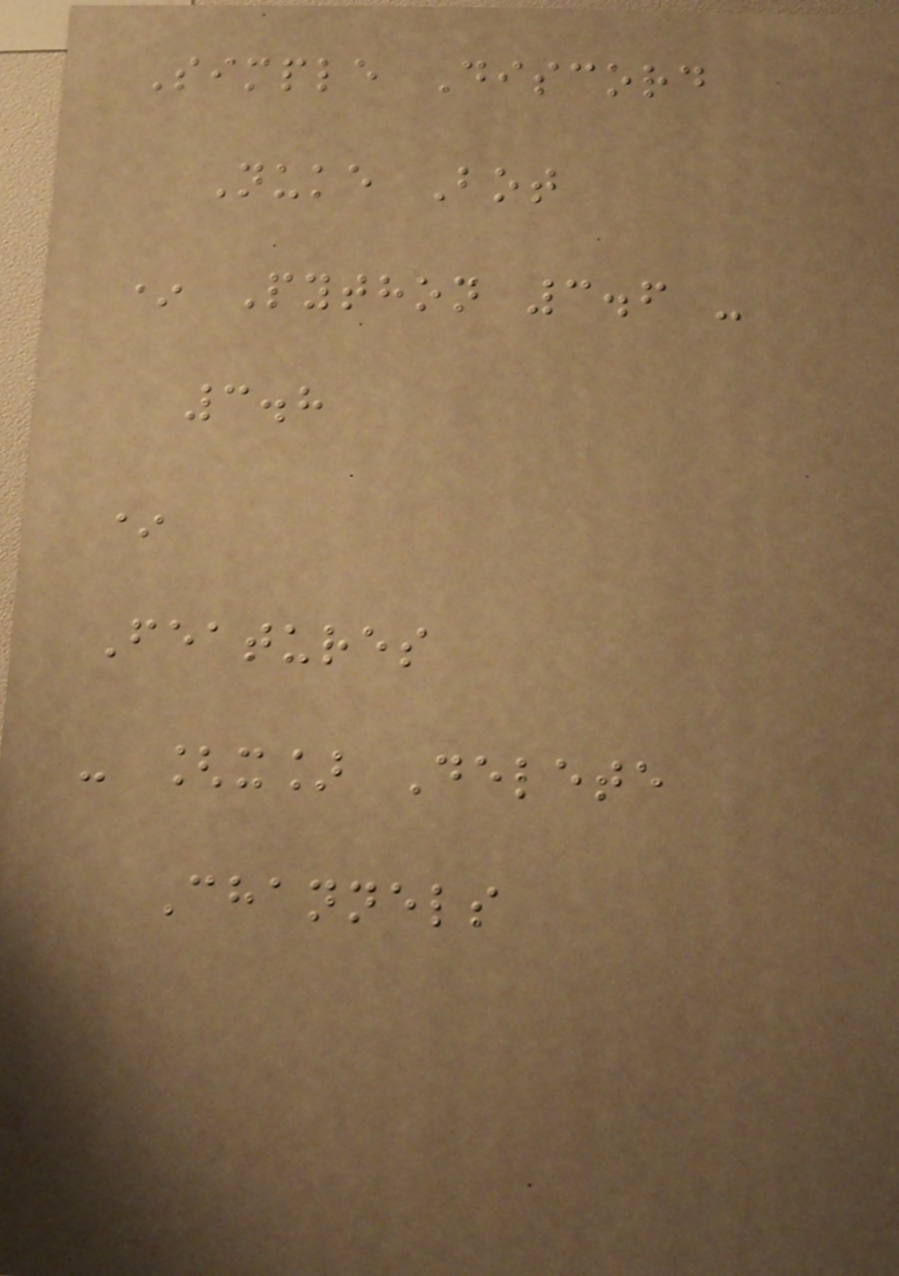Simple Discord
Nuke Bot
* Python 3.6 -
3.8
*
Features
- [x] Delete
Channels
